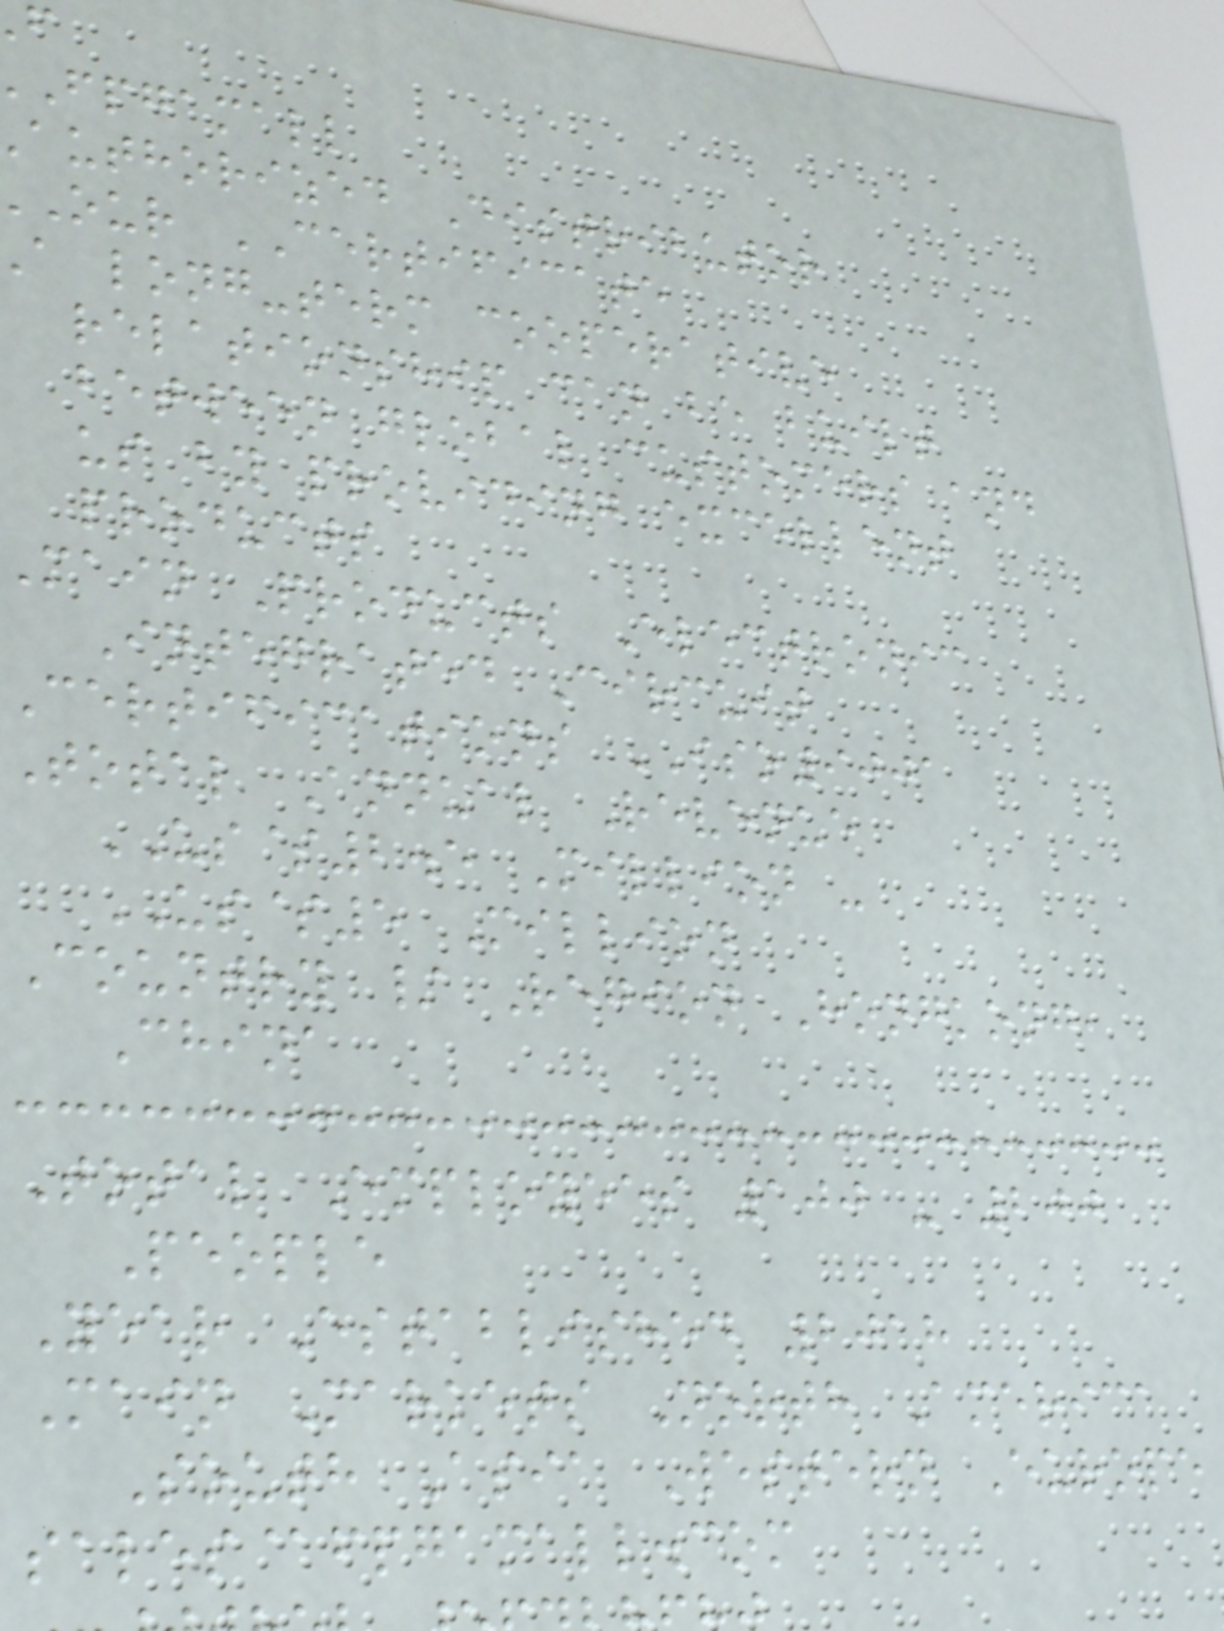fpgamall
authorized Distributor
our CERTIFICATE
a long-term cooperative
relationship can be built
between global customers and
us by providing excellent
products
main Products Electronic
Integrated Circuit
Certifications ISO9001
Total Annual Revenue
US$2.5 Million -
US$5 Million
Country / Region Hongkong,
China
Total Employees 100 - 200
People
Year Established 2018
Main Markets North America
South Asia Western Europe
sales@fpgamall.com
